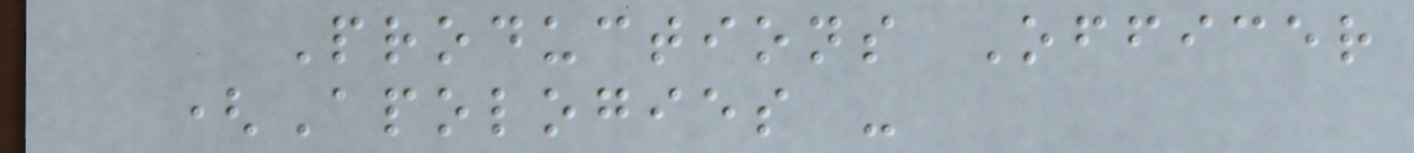Productions Officer
(Apologies -
